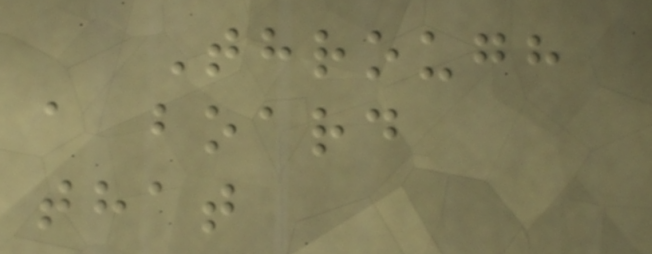Through
a board
that
